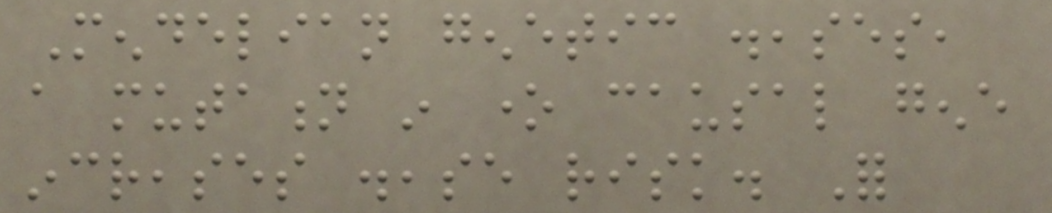Mendelian genetic diseases,
a mutation in one causal gene
increases disease risk. For
